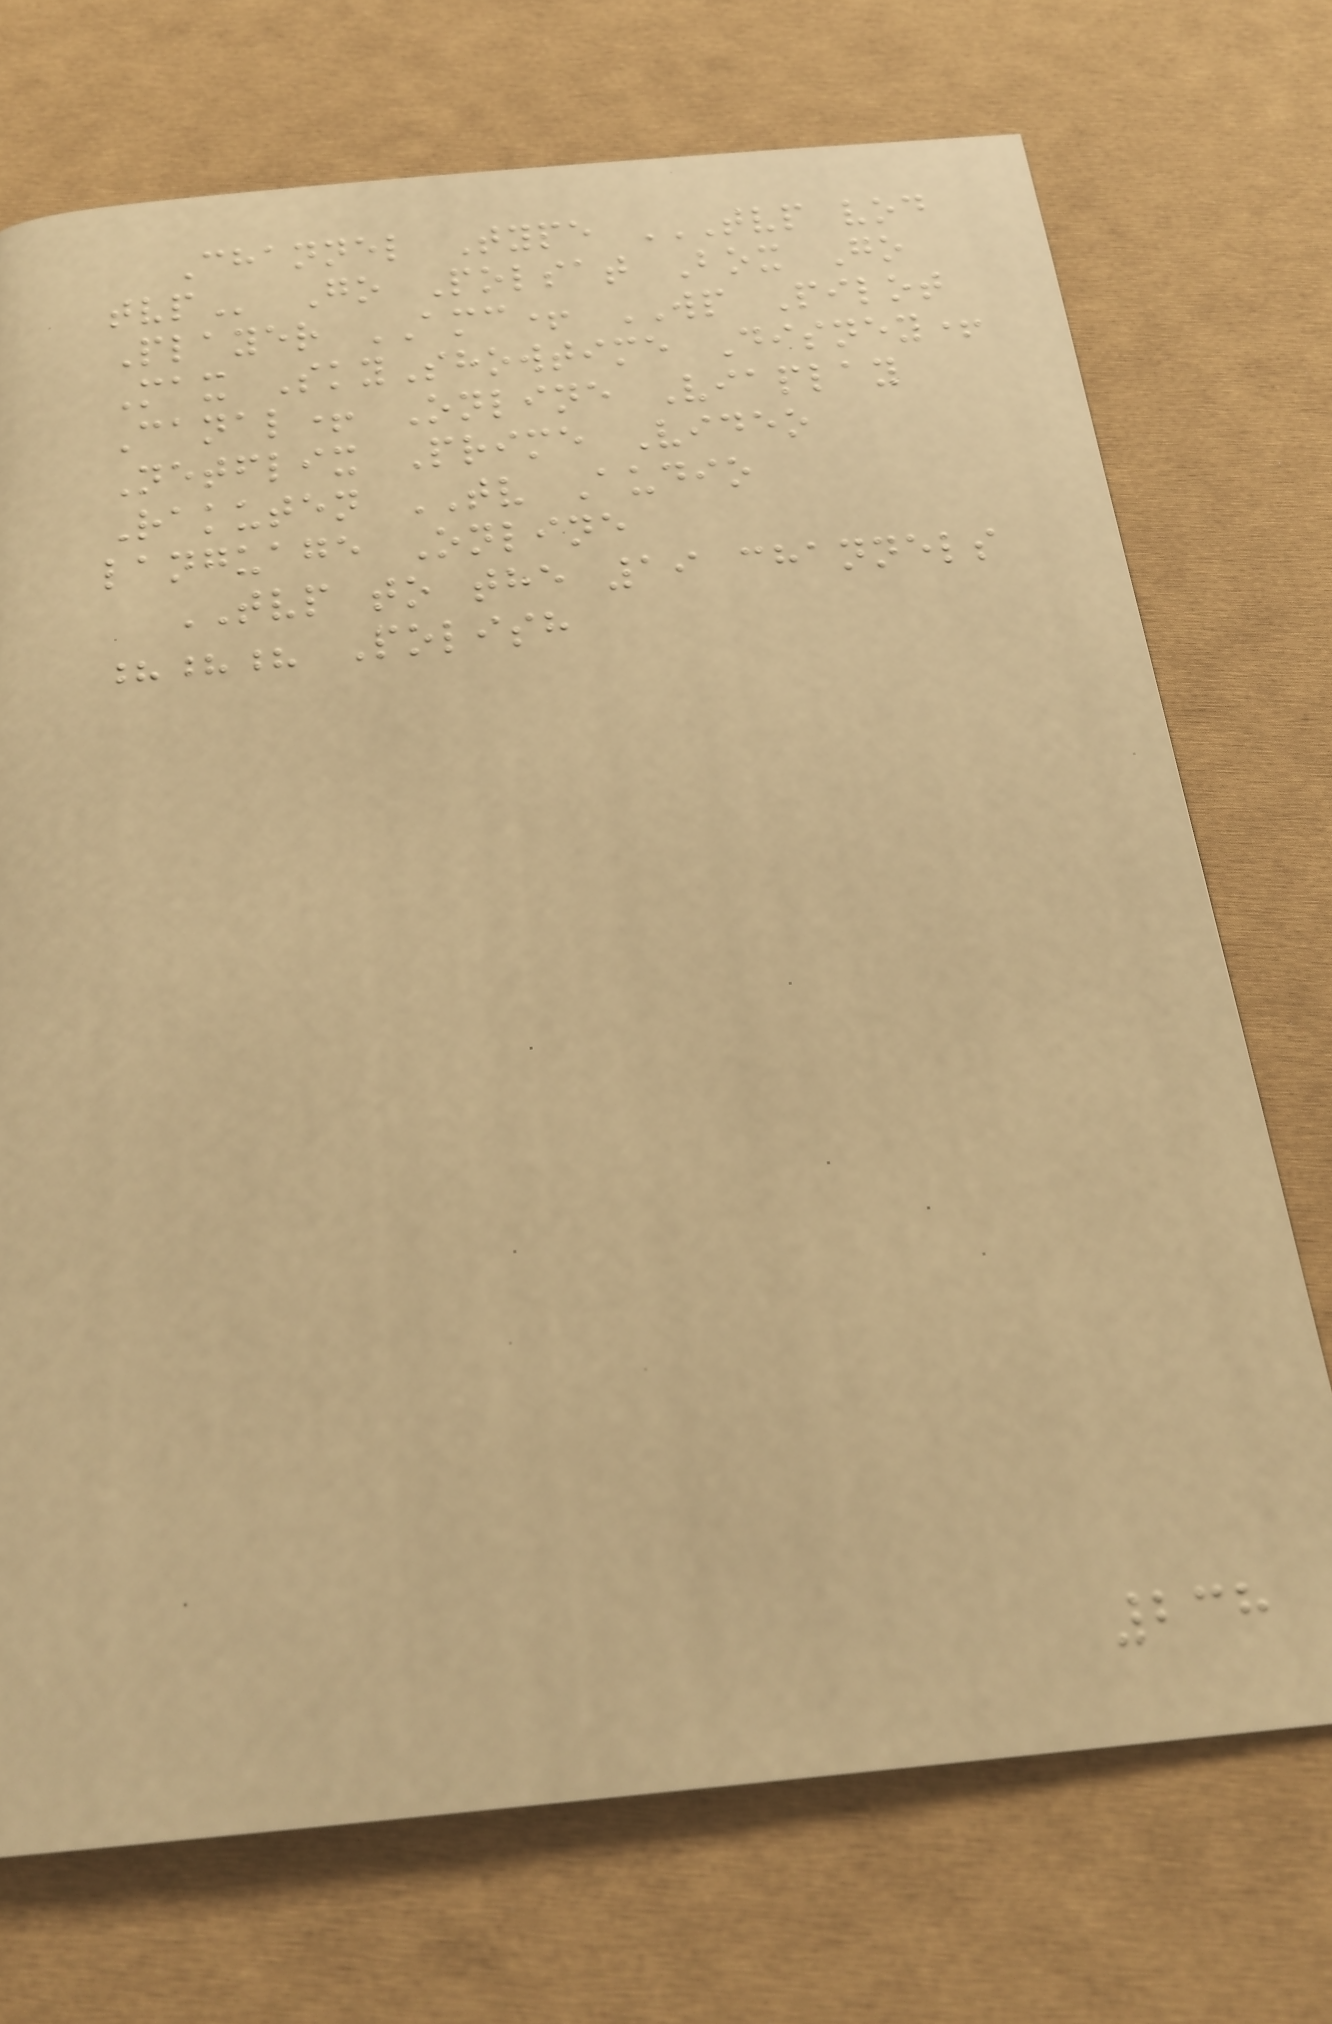Channel Type TVP VOD
TVP Go Polsat Box Go
Player AMC+ WP Pilot
Max SkyShowtime Disney+
Canal+ Online Viaplay
Netflix Prime Video
Rakuten TV Audio
language Online
TVP to the 19 channels
??? Polish
238
